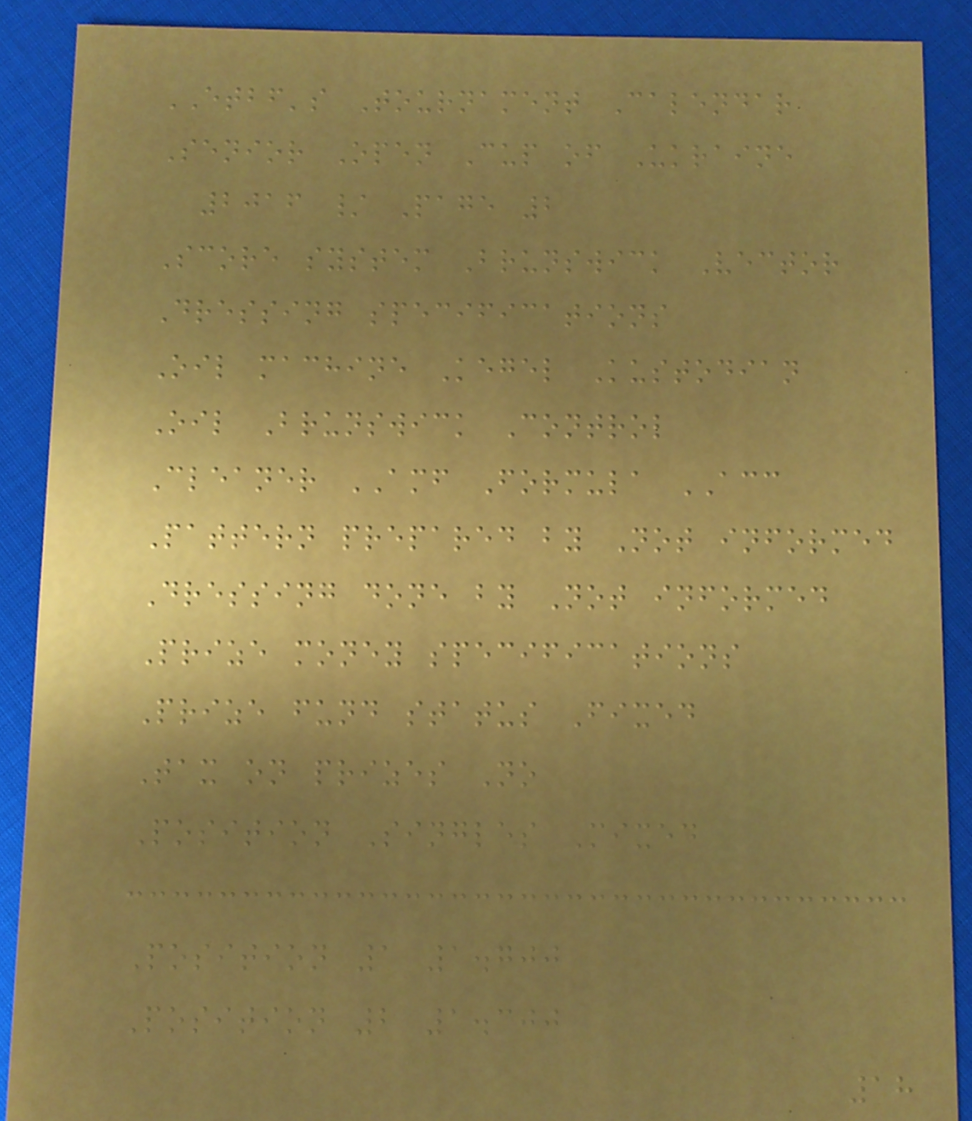ETBF's Tournament Calendar
Senior Open Cup of Ukraine
2016 / Page 2
Score system Brunswick Vector
Dressing specifications
Oil machine Kegel Kustodian
Oil Brunswick Control
Cleaner AMF Formula ACC
Pattern prepared by Not informed
Dressing done by Not informed
Prize money specifications
Prize fund status Fixed
Tax on prizes No
Position Singles Mixed
Position 1 1.700
Position 2 1.300
18
